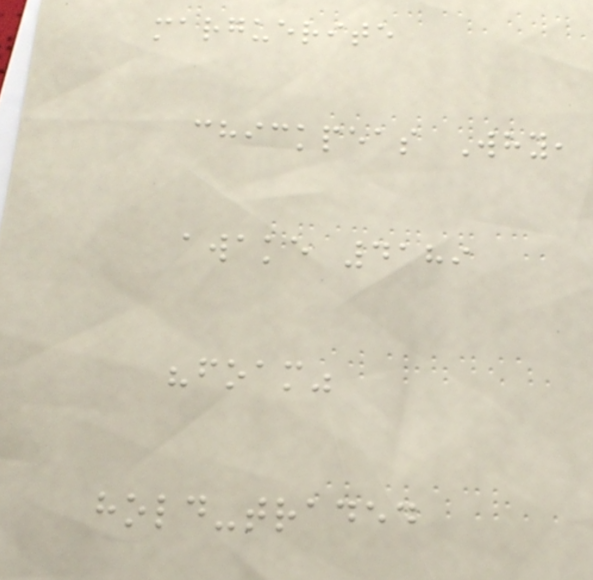marguerite
chickpeas Why,
awake 4189
"foam"
hold-traded
